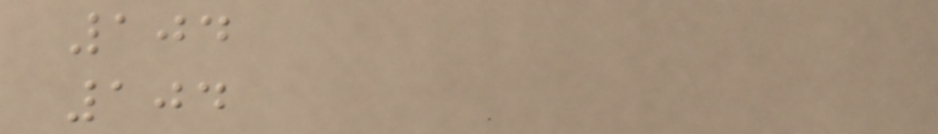104
104
